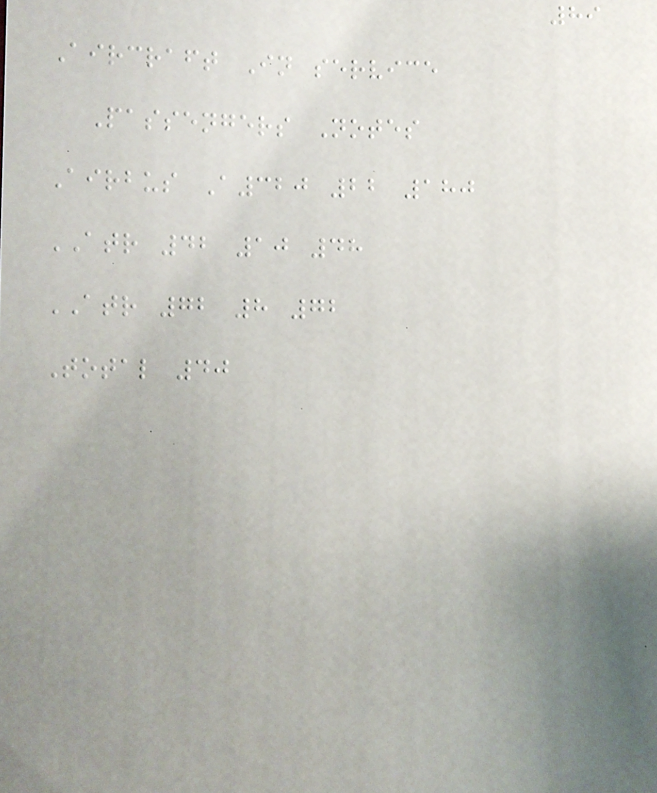89
Aircraft In service
Passengers Notes
Airbus A320 22 180
ATR 42 10 48
ATR 72 8 72
Total 40
